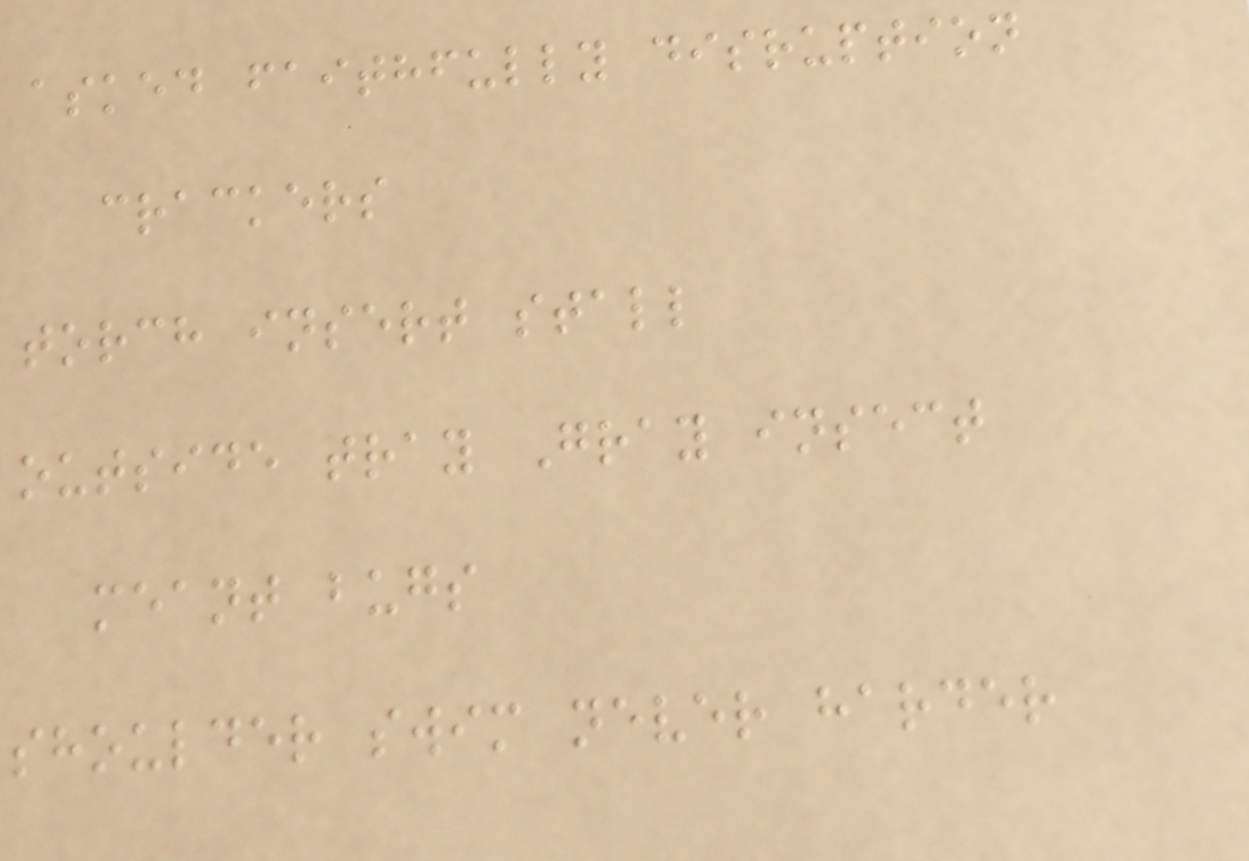asked faithfully disruption
crackers
torch insert stall
outside tray Gray insect
meant bugs
shoulder swim never harder
